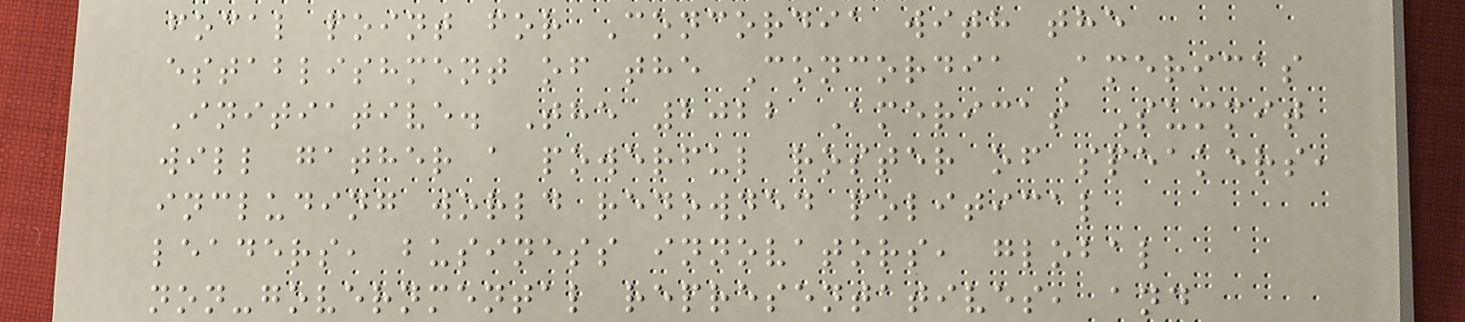focal point for Concordia with the
establishment of the Concordia Americas
Initiative. The 2022 Americas Summit
will gather a powerful roster of speakers,
including world renowned political
leaders, business innovators, global
non-governmental representatives, and
